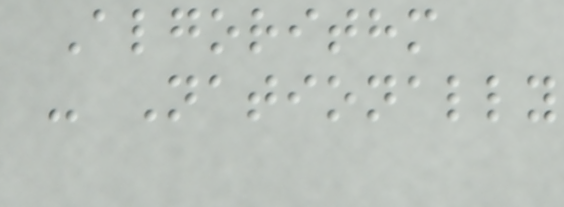Algorithm
- Nationally
